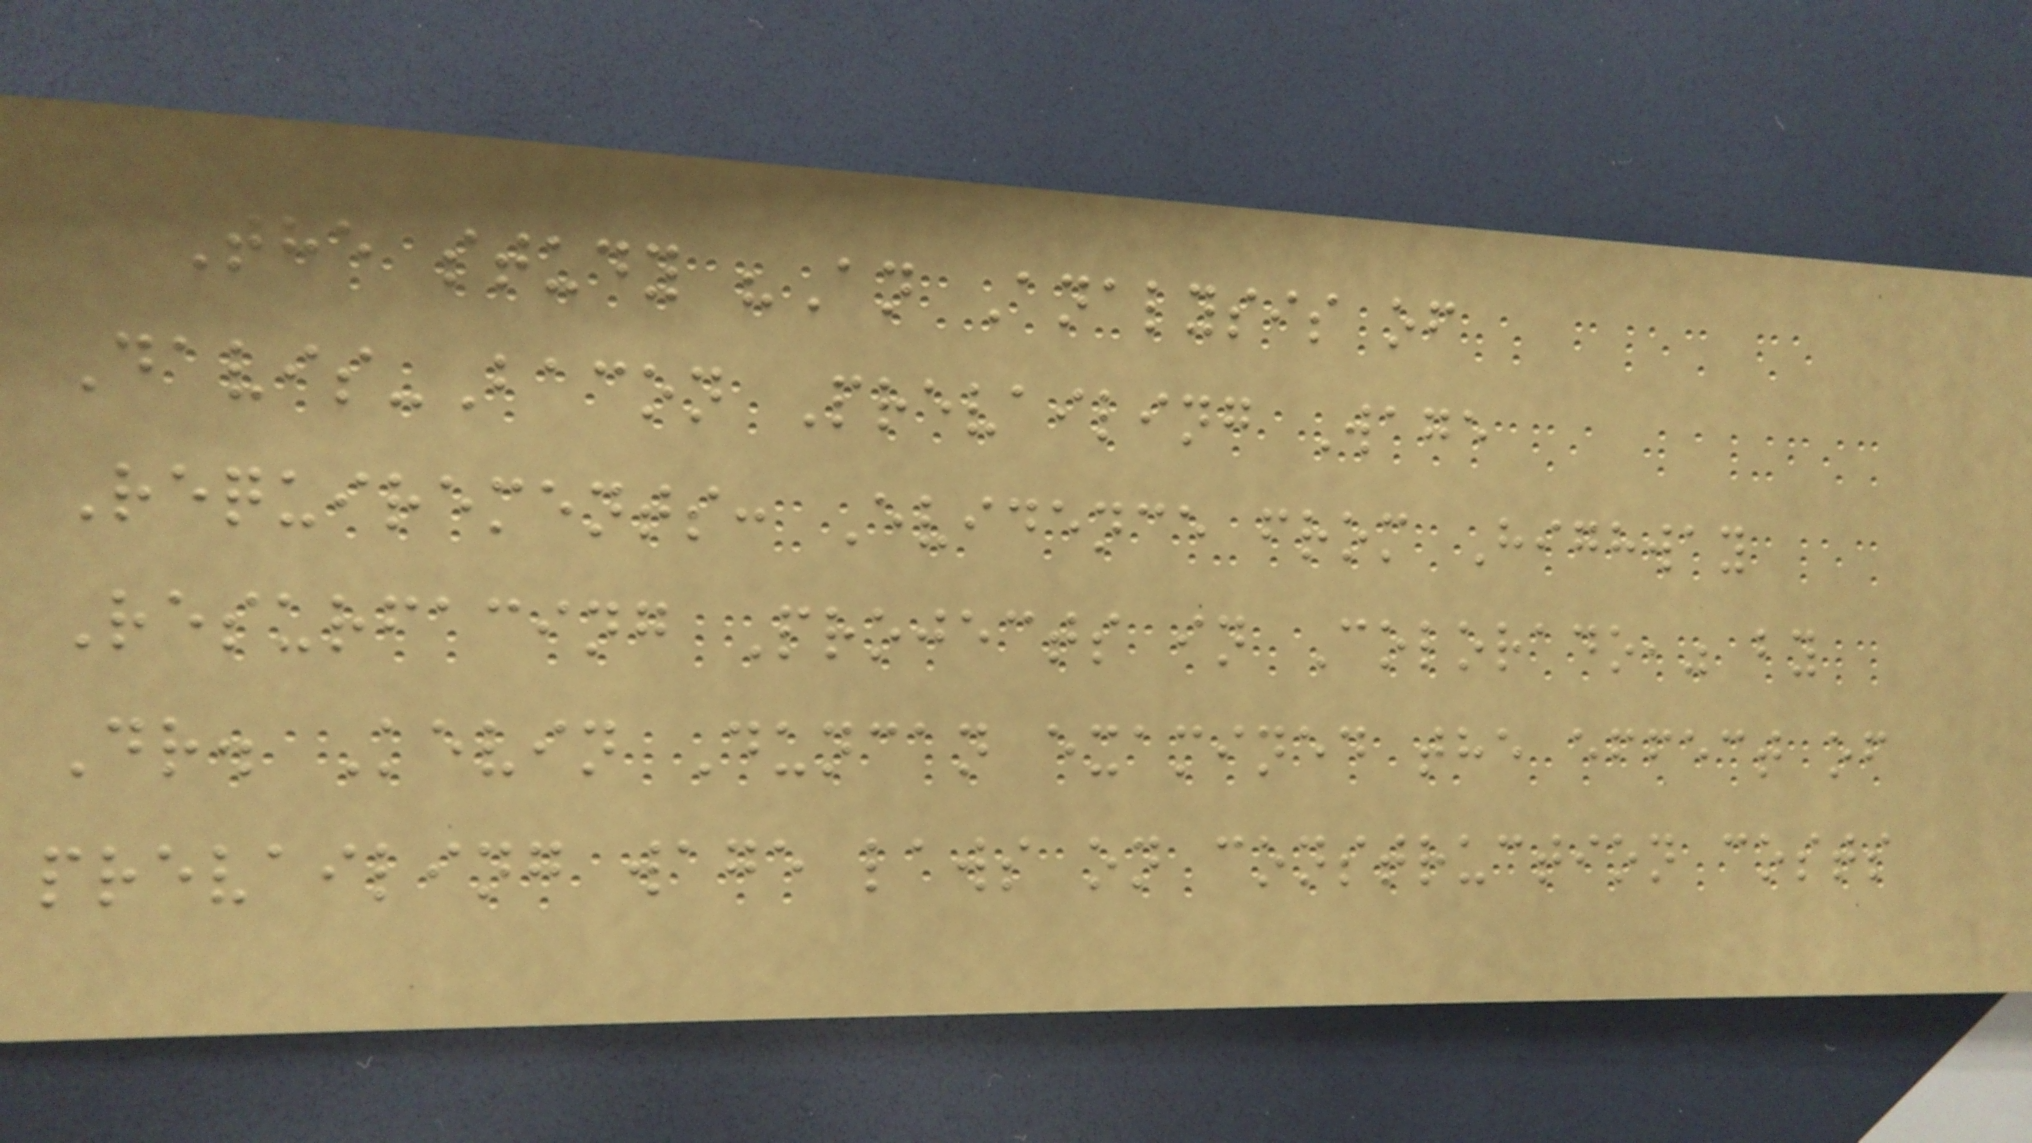The study "An Analysis of
Davis-Bacon Prevailing Wage
Requirements: Evidence from Highway
Resurfacing Projects in Colorado," by
Dr. Kevin Duncan examined the effect of
prevailing wage laws on construction costs
